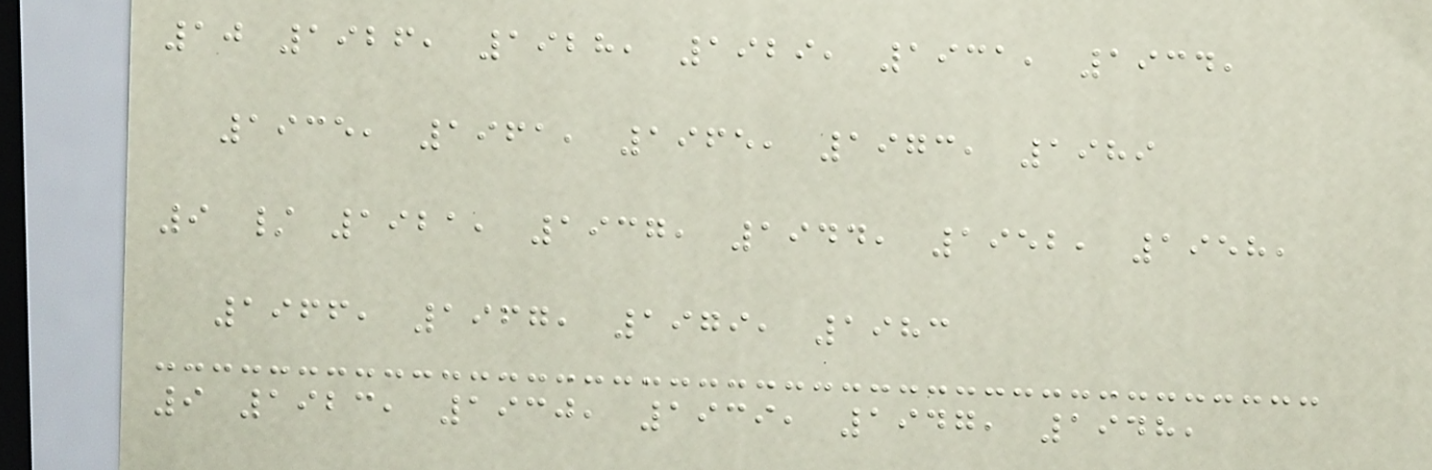10 1926, 1928, 1929, 1931, 1934,
1935, 1961, 1965, 1973, 1989
9 / 1921, 1937, 1944, 1952, 1958,
1966, 1967, 1979, 1983
9 1923, 1930, 1939, 1947, 1948,
